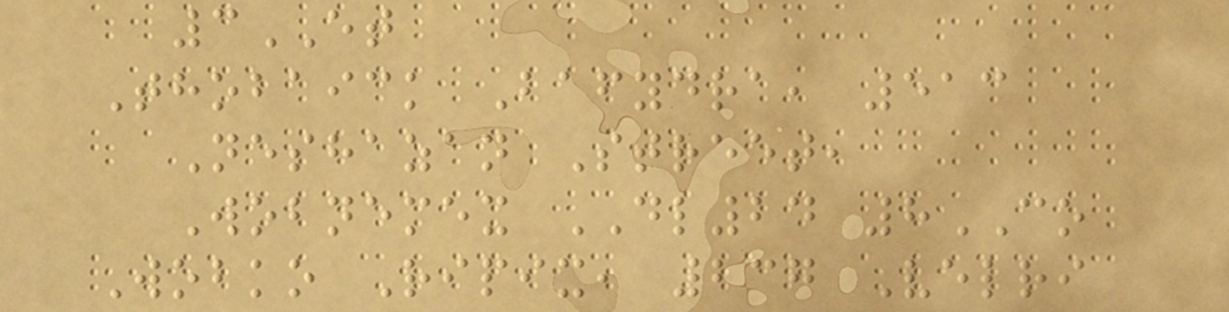3ET
Thobaick Bafydra, 513
Neshazan Street,
Wobnemex DL24 8CO
Wobko Ripix, 237 Velri
